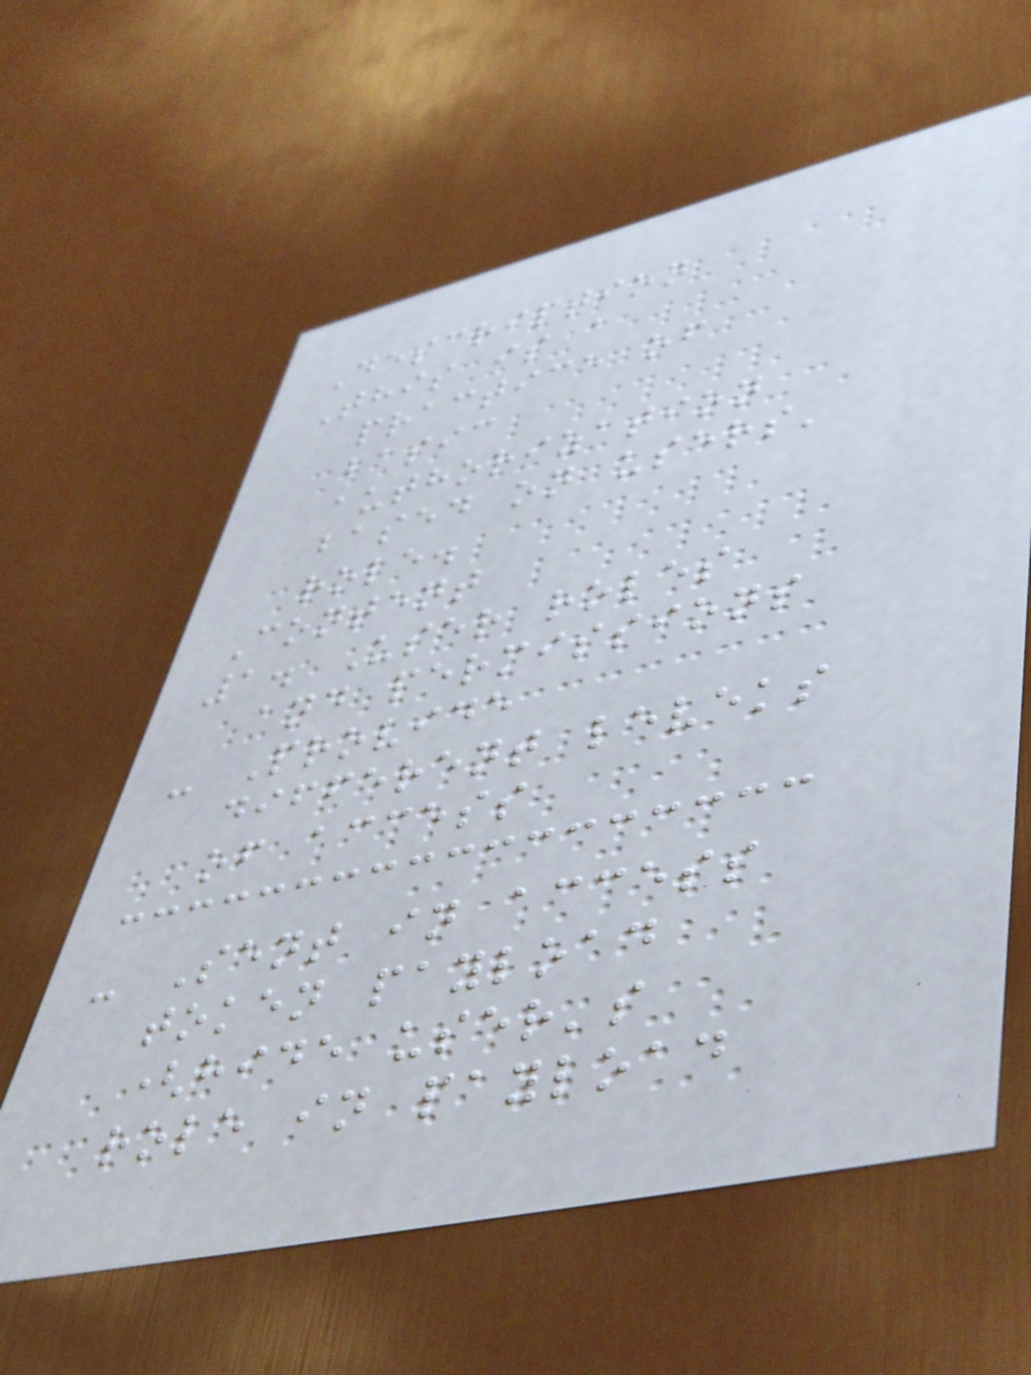Description
This is a
practice of
basic
authorization
based on users'
role.
Content
1. User roles
and permissions
- Provide
different leveks
of access
- Sent in access
token payload
(hide user's
role in payload
